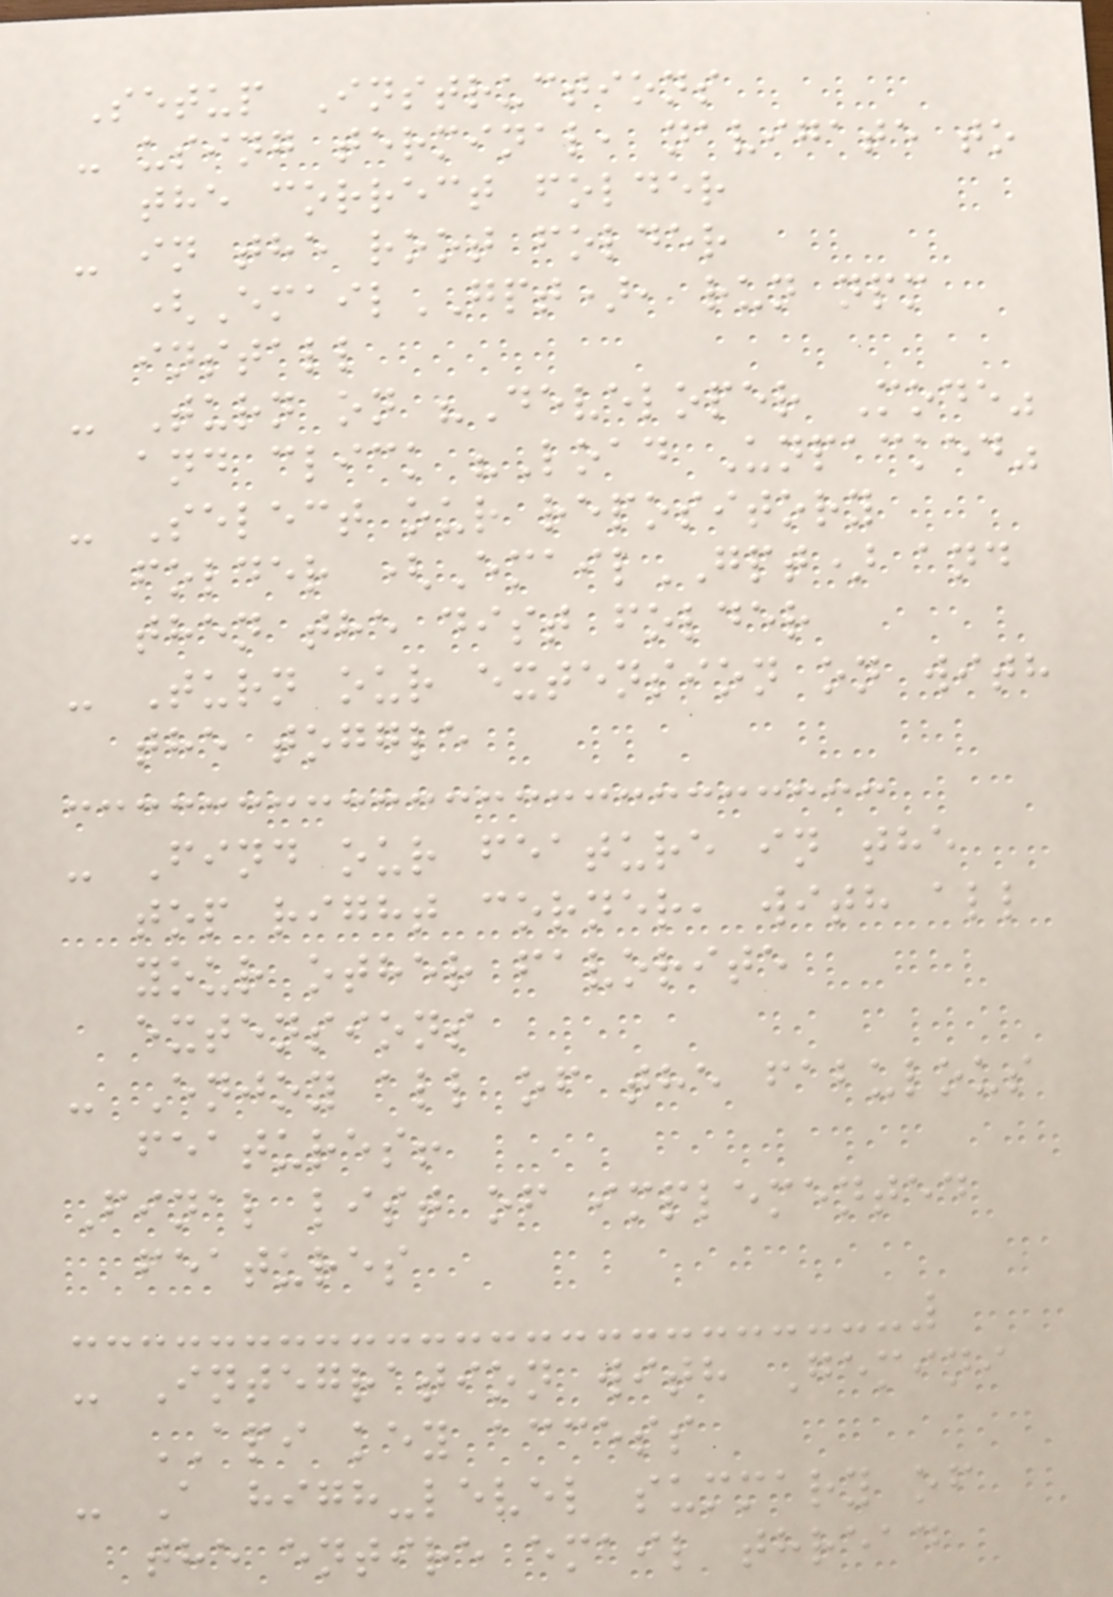Setup Instructions
- using terminal, navigate to
the correct folder
- in the root folder
(EmailGPT), run npm
install
- Turn on "Developer Mode"
and click "Load Unpacked"
- Select our repository
folder (EmailGPT) and
then the dist folder
- Turn our extension on with
the toggle
- Find our feature in the
top right corner, with all
your other favorite
extensions
- Enjoy all of the fabulous
features!
Final list of implemented
features
- Integration with Gemini
API key access
- A high-level summary of
the entire email thread
